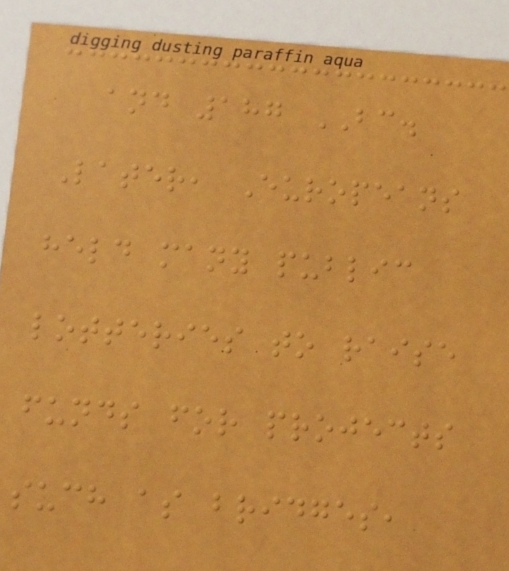and 187 BC.
Later, Europeans
held many public
lotteries to raise
funds for projects
such as bridges,
